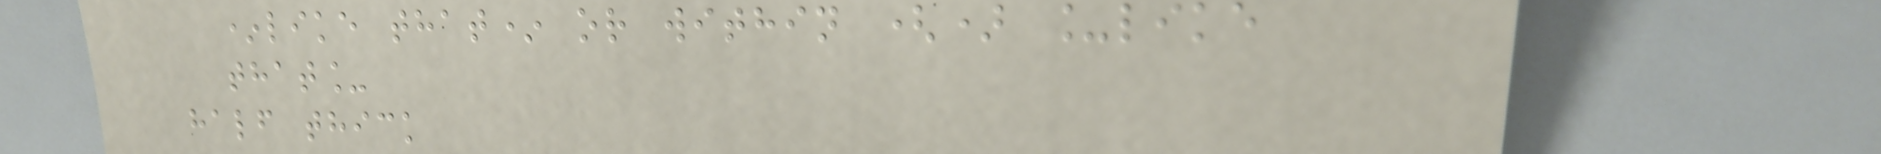*like that* or within () _like
that_
half thick
